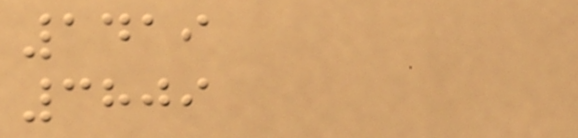1419
3809
